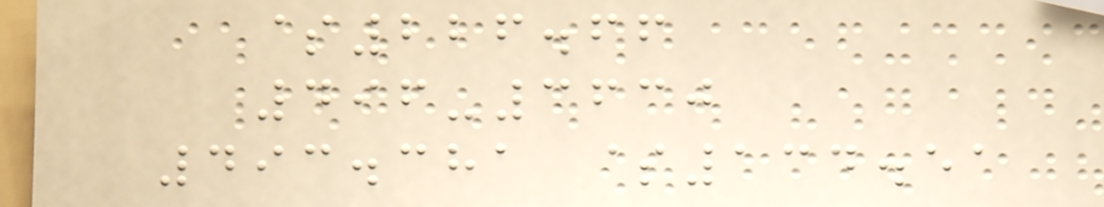$226.66
496-3630
493.381 $134.51
